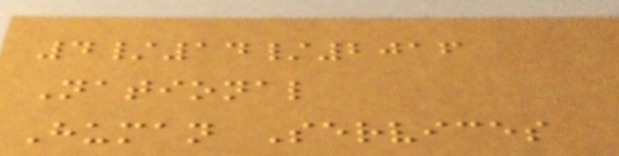4/14/2016
National
Human Services
